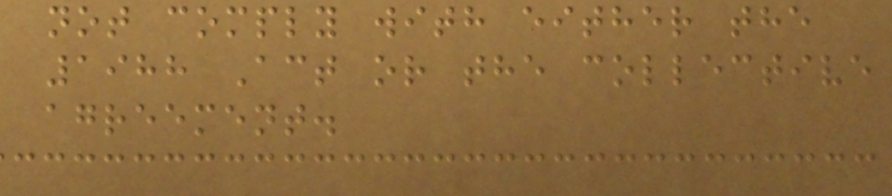not comply with either the
1988 Act or the collective
agreement.
